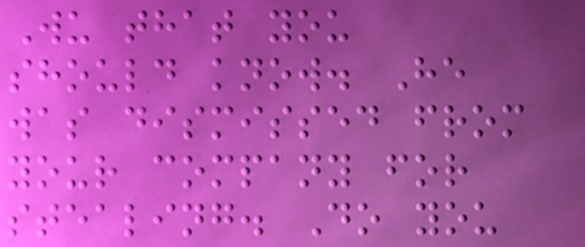Wu that you
should know. He
was dismissed from
your company for
stealing. Do you
